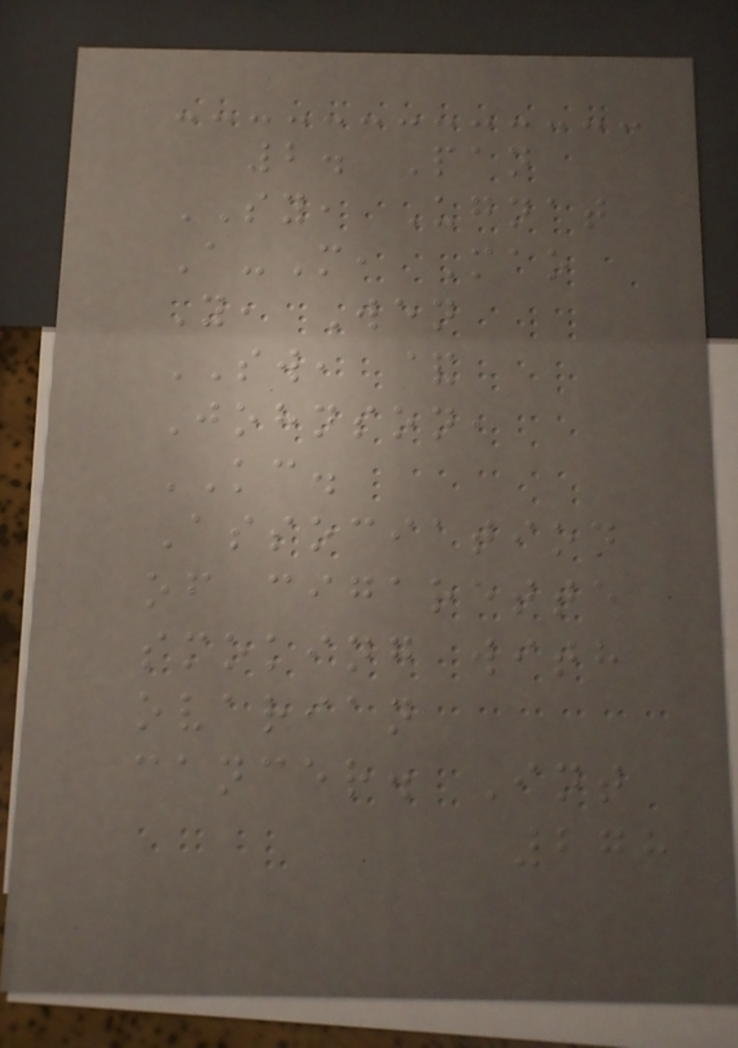2. Pan
SY, Ugnat
A-M, Mao
Y, Wen
SW, &
Johnson,
KC.
Association
of cigarette
smoking with
ovarian
cancer. Int
278
